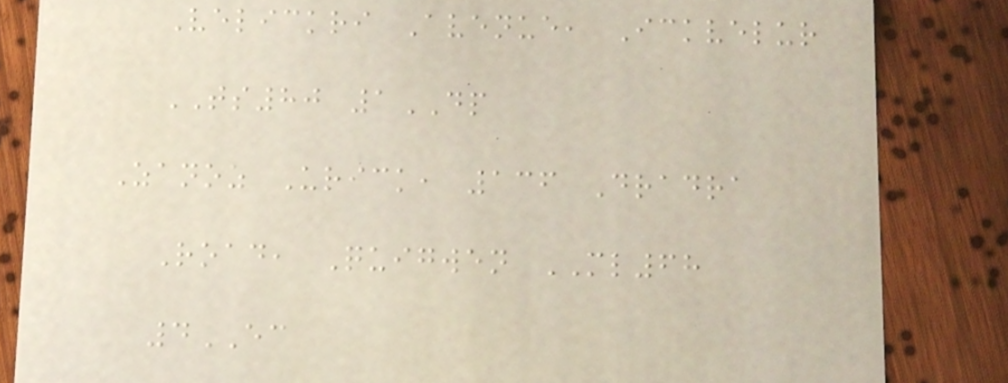Velickri Avenue, Ickvelur
TS80 1DP
Zanoz Urick, 136 Dradra
Road, Quigwen ML68
4EC
